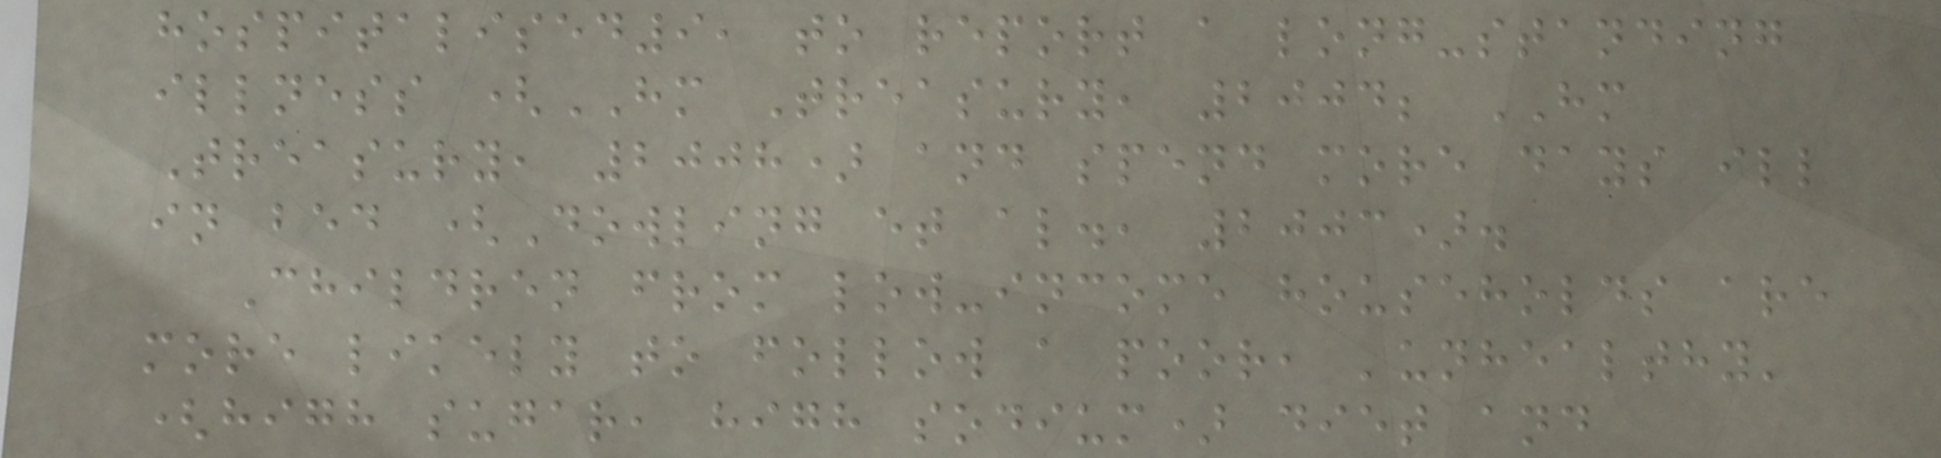hospitalised9, to report a long-standing
illness (HM Treasury, 2004; HM
Treasury, 2008) and spend more days ill
in bed (Dowling et al., 2003).
Children from low-income households are
more likely to follow a poor, 'unhealthy'
(high sugar, high sodium) diet and
